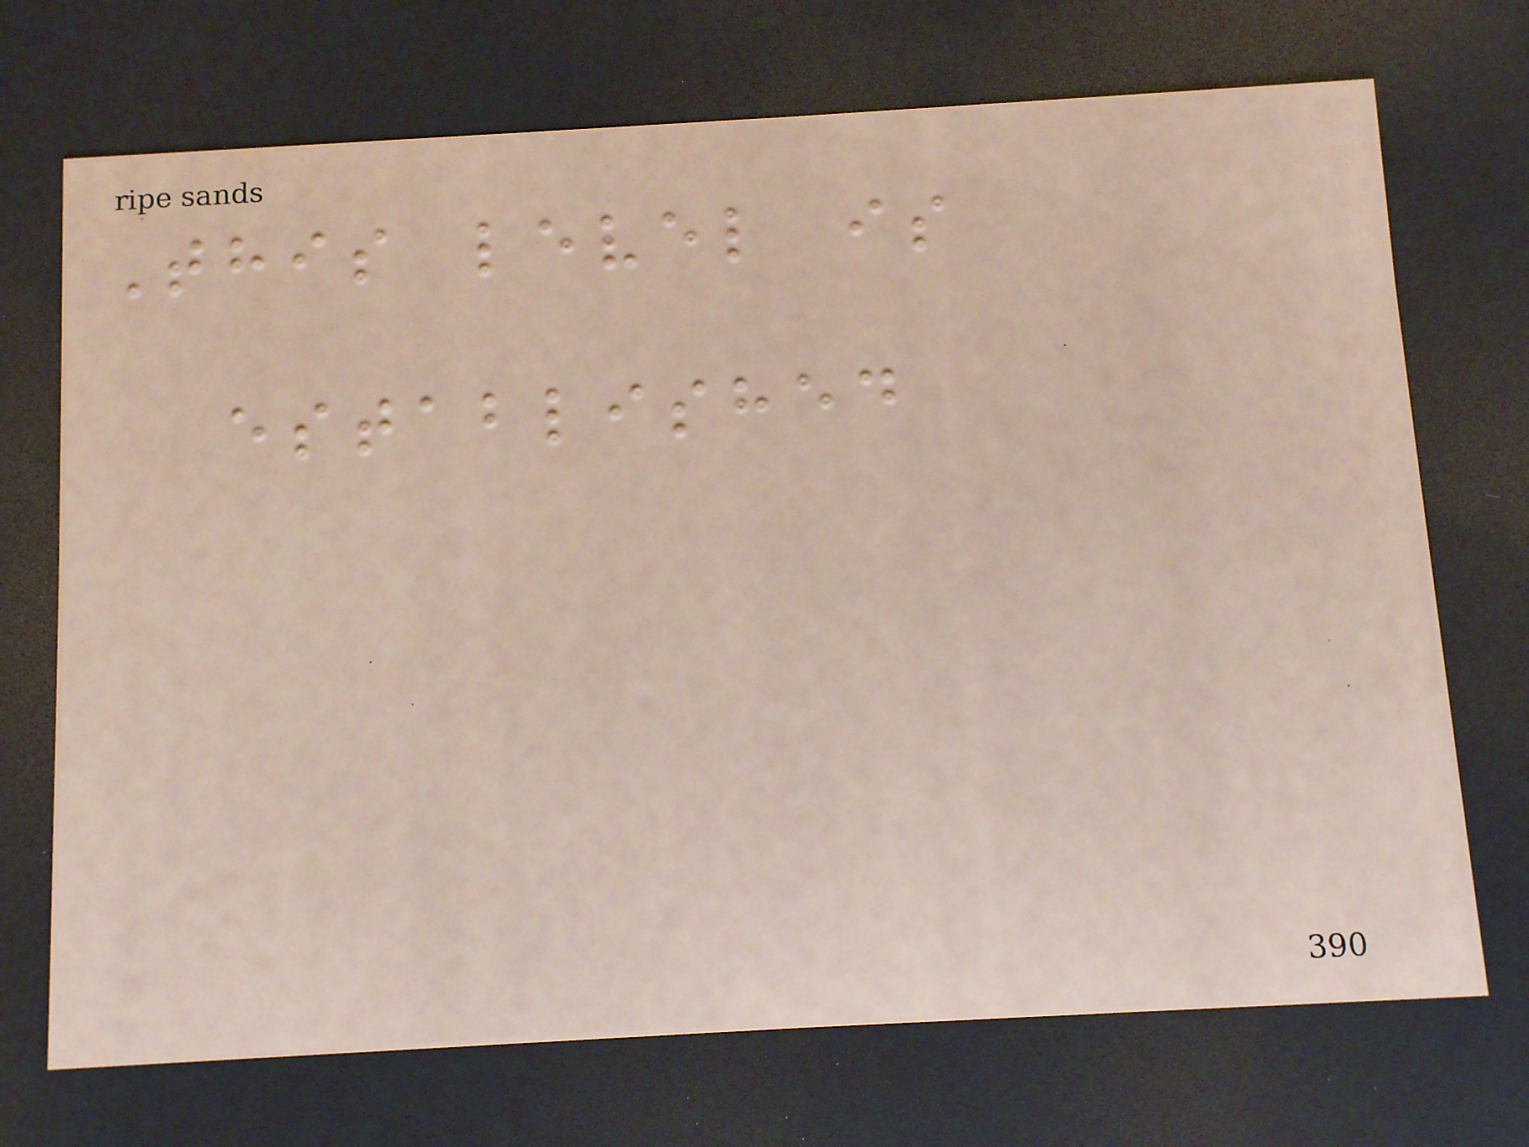This level is
established
